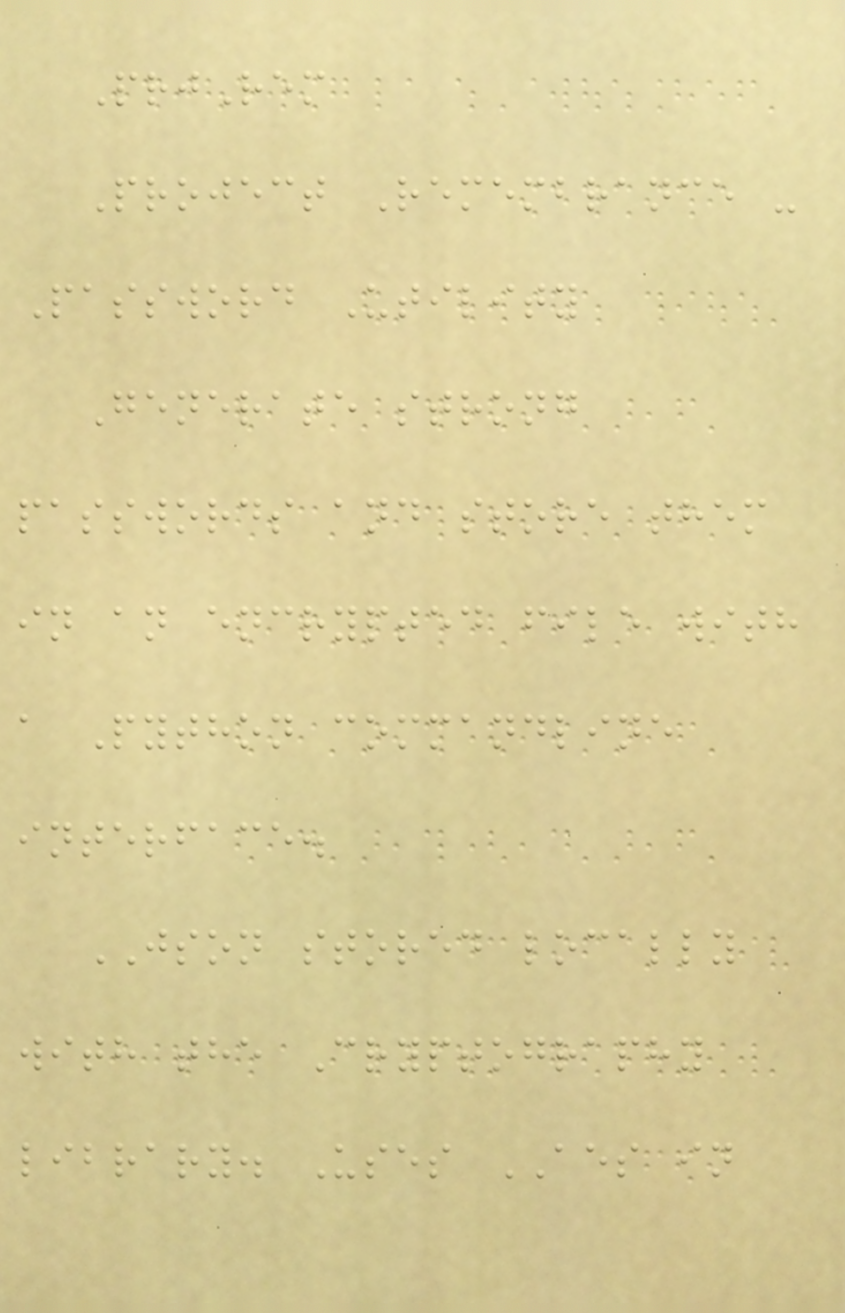PrjRem
Project Remembrance -
Password Utility
Generate strong
passwords and store them
in an encrypted file with
a Python commandline
interface.
JSON stored locally
with the Cryptography
library. Uses AES in
